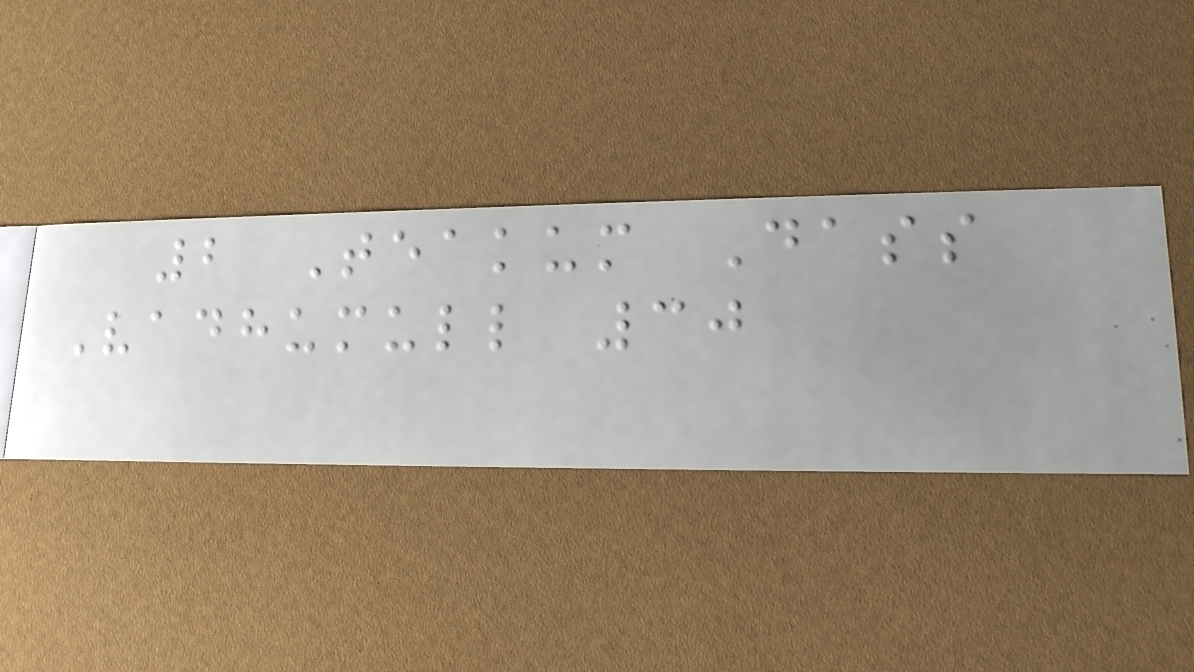2 Teakum Dass
Vadhumull 30
